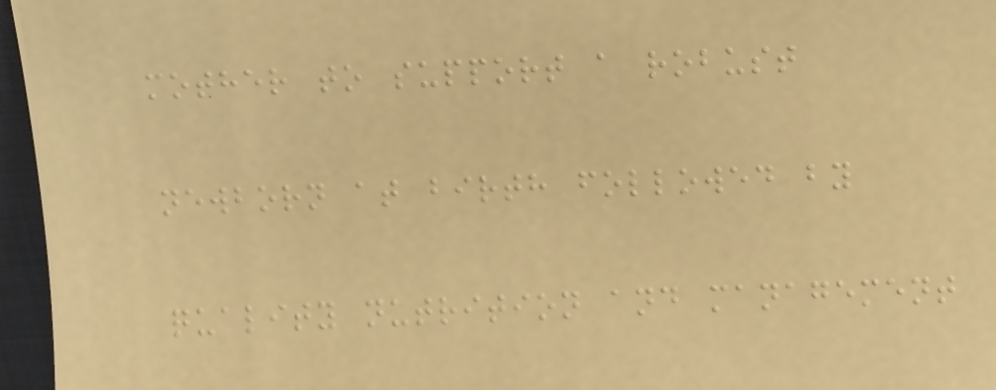mother to support a robust
newborn at birth followed by
quality nutrition and management
